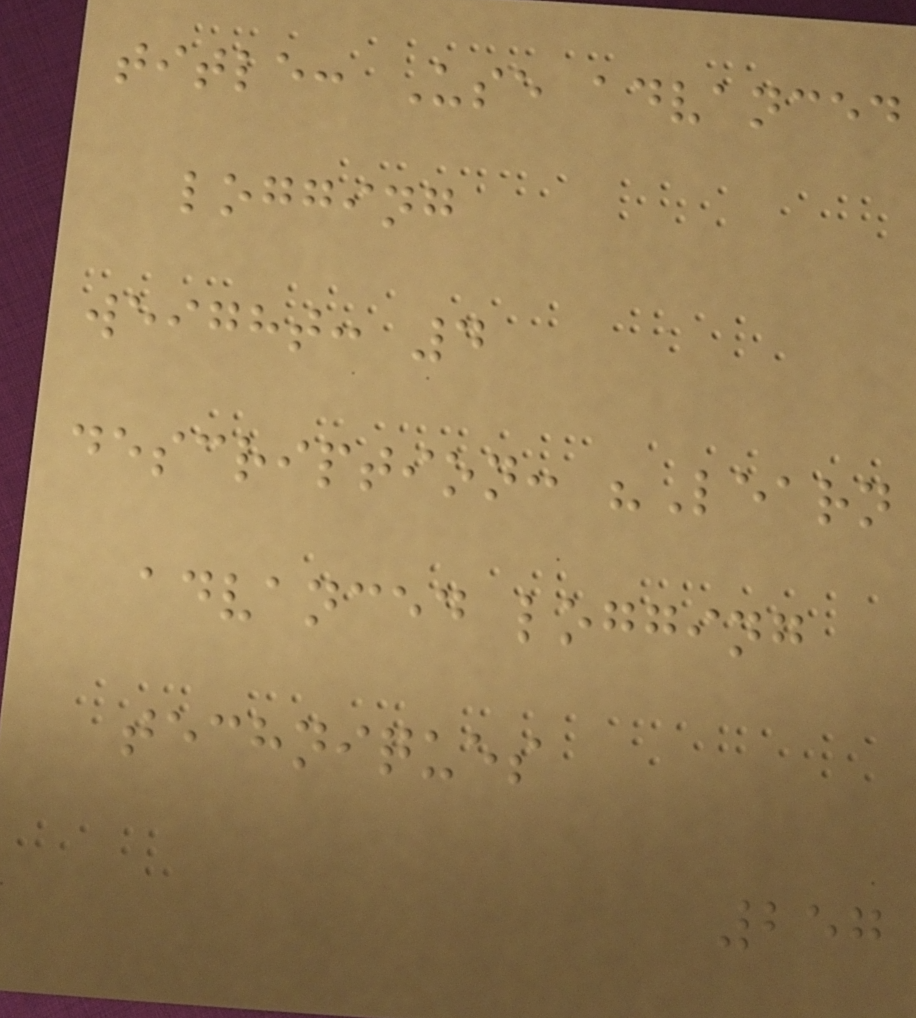title: Use advanced
logging
weight: 4
description: "Learn
advanced logging
techniques
257
